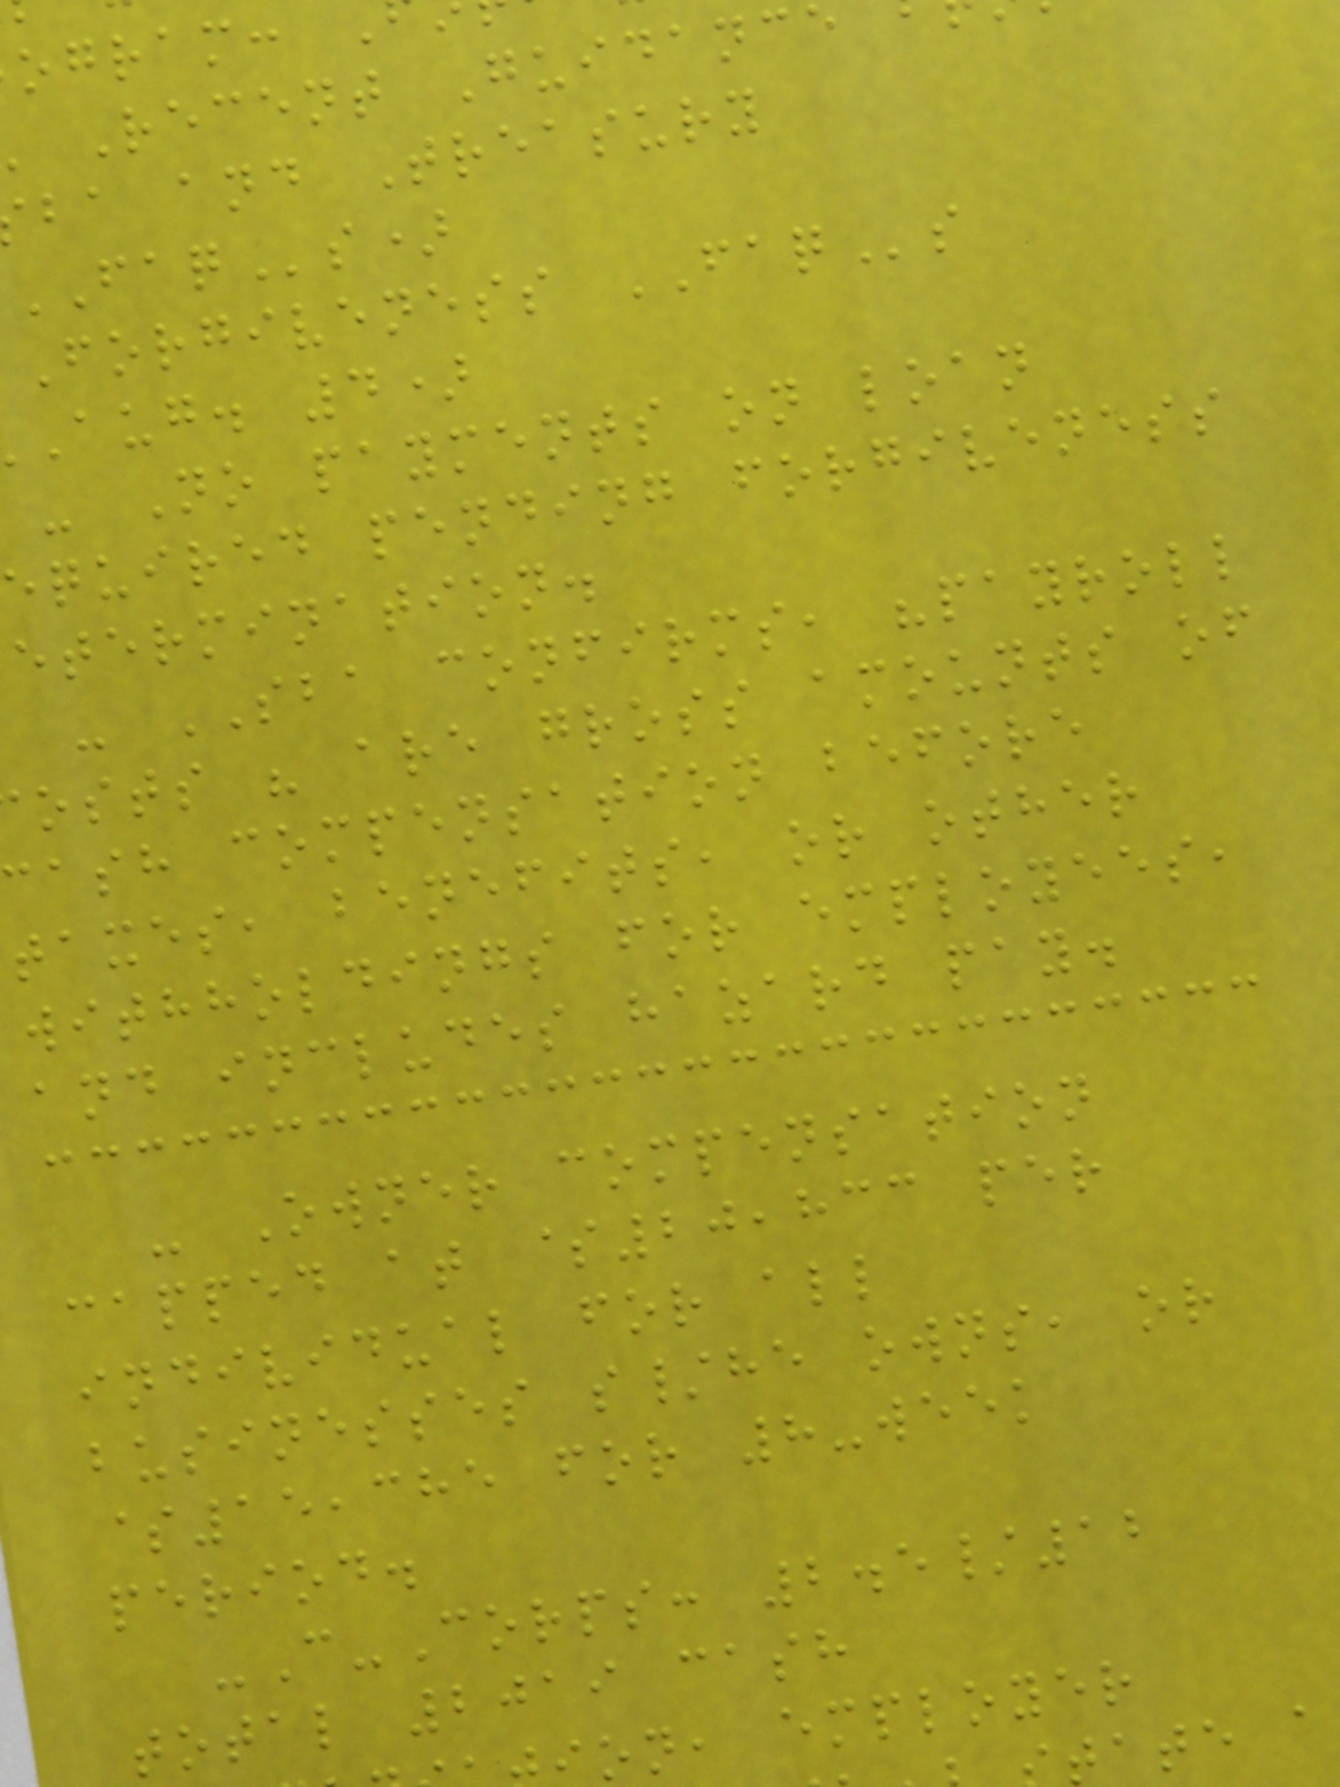ogram:
Recent Guidanc
ba and Treasury
FAQs)
Forgiveness FAQs
Aug. 4)
- No payments on loan
equired pending forgiveness
etermination.
- SBA confirms, "payroll
osts " are gross amounts of
cash compensation before
taxes, benefits, or other
withholdings for employees,
and includes hazard pay.
- Owner compensation
capped at $20,833 per
individual for all
businesses s/he owns, or
$15,385 for 8-week
period.
-C-Corps: 2.5/12
total 2019 cash
on, employer
